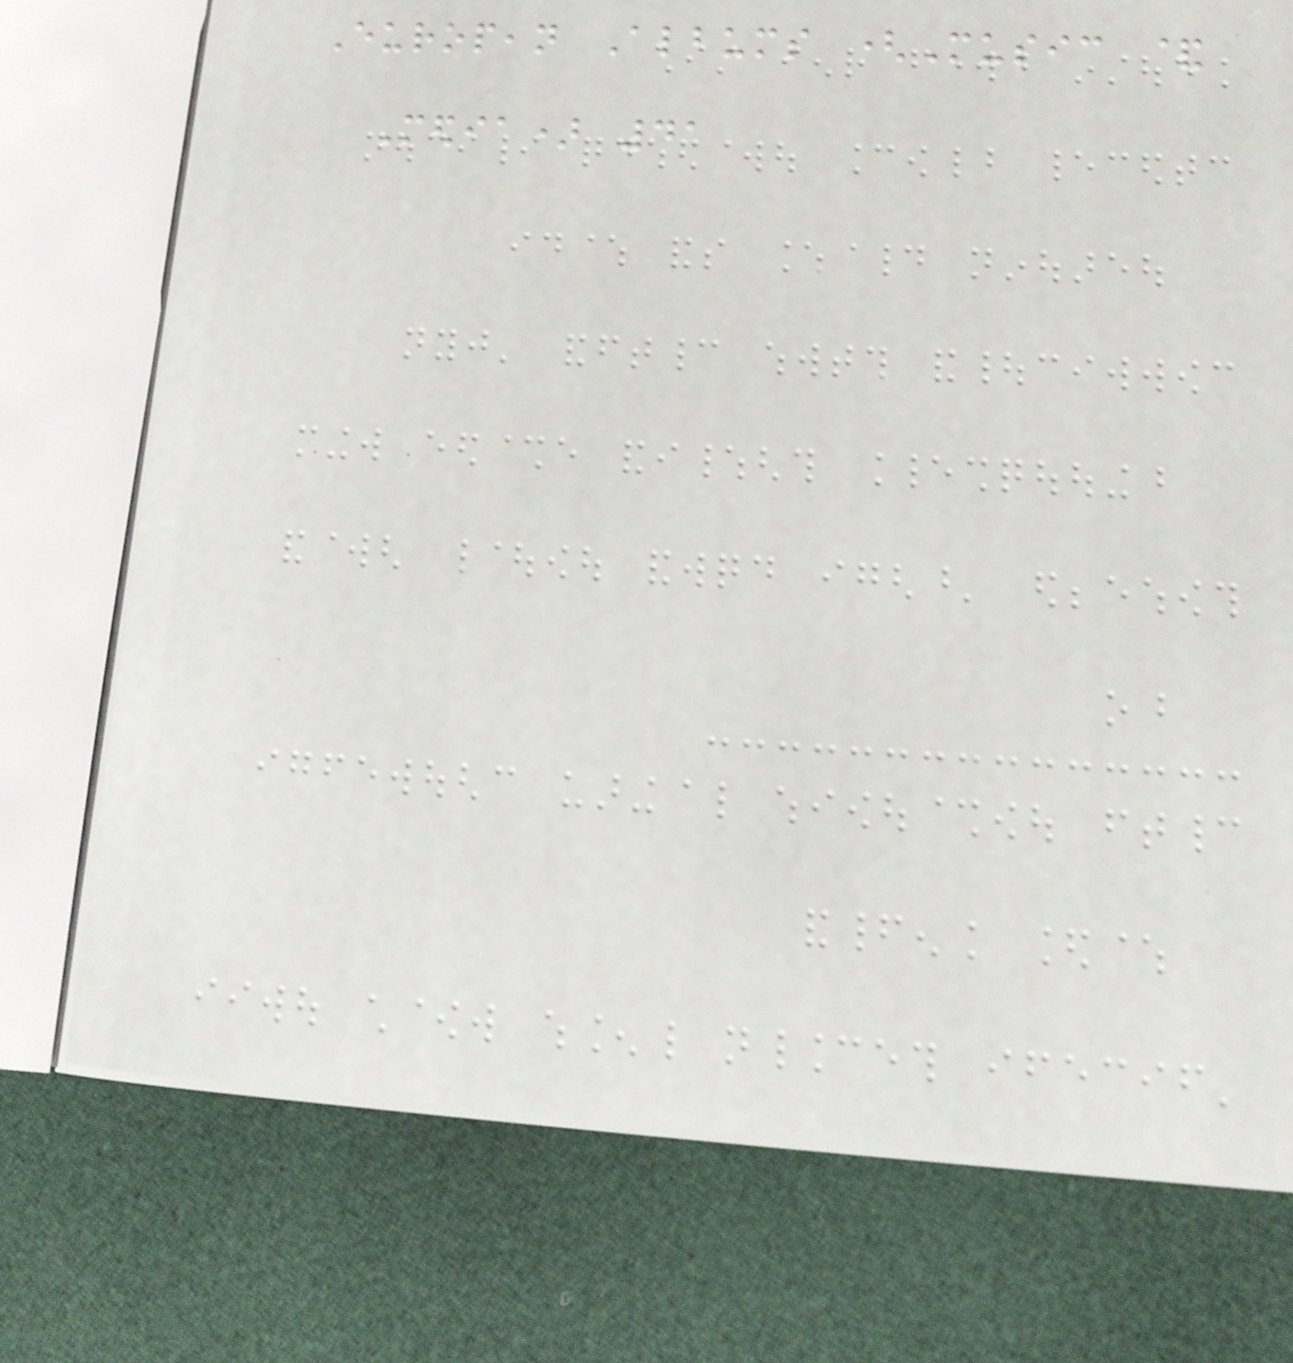European Albums (Music &
Media) 41
